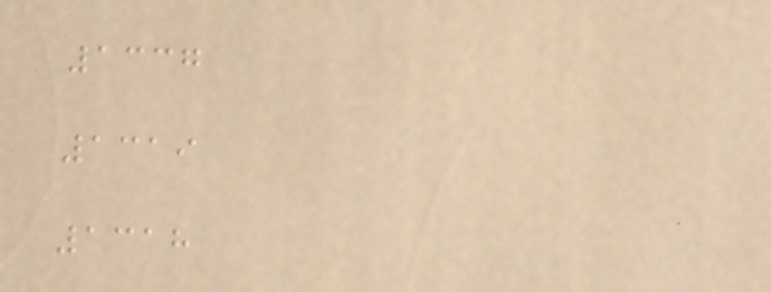1337
1319
1318
